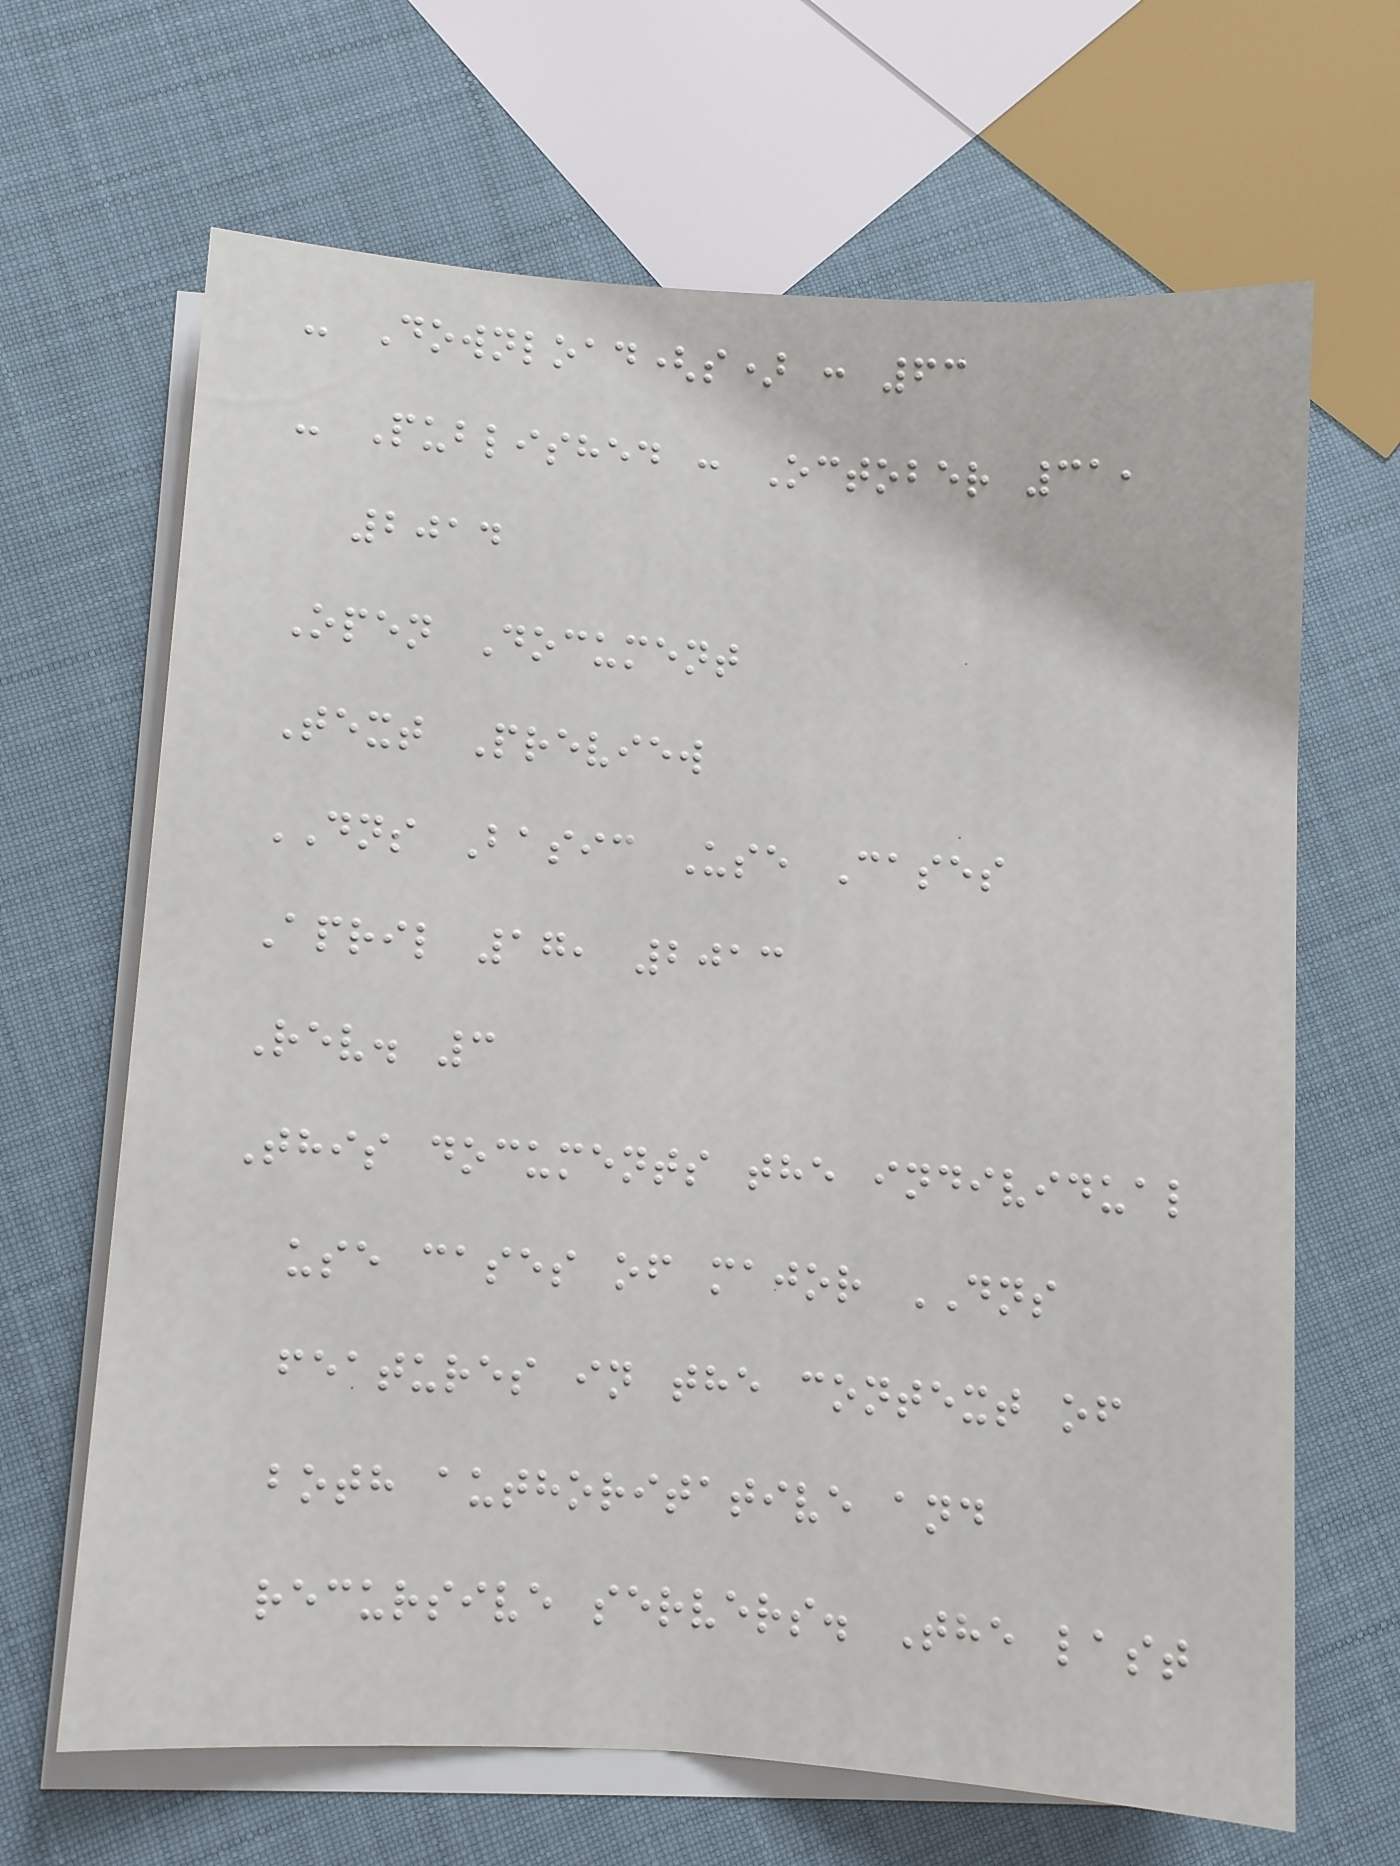- Download(s) : 63
- Published : October 31,
2014
Open Document
Text Preview
DNS Basic Use Cases
April 17, 2013
Rev. 3
This documents the individual
use cases of major DNS
features in the context of
both authoritative and
recursive servers. The last
